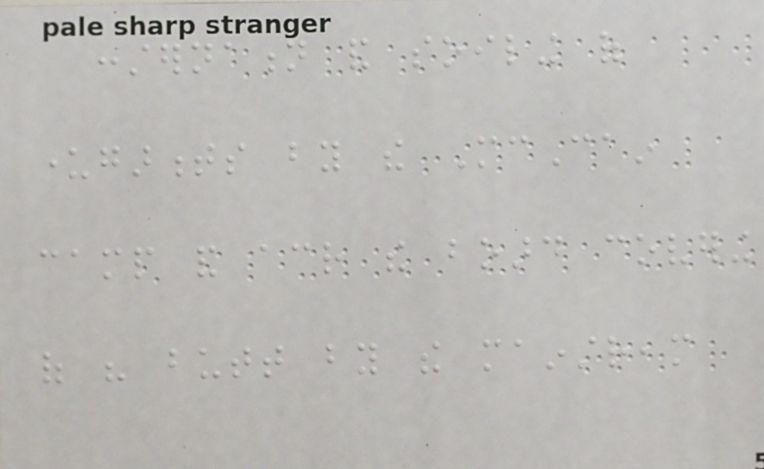consternation and soiling of
undergarments by the McCain
camp and across the board covering
of his butt by the mainstream
